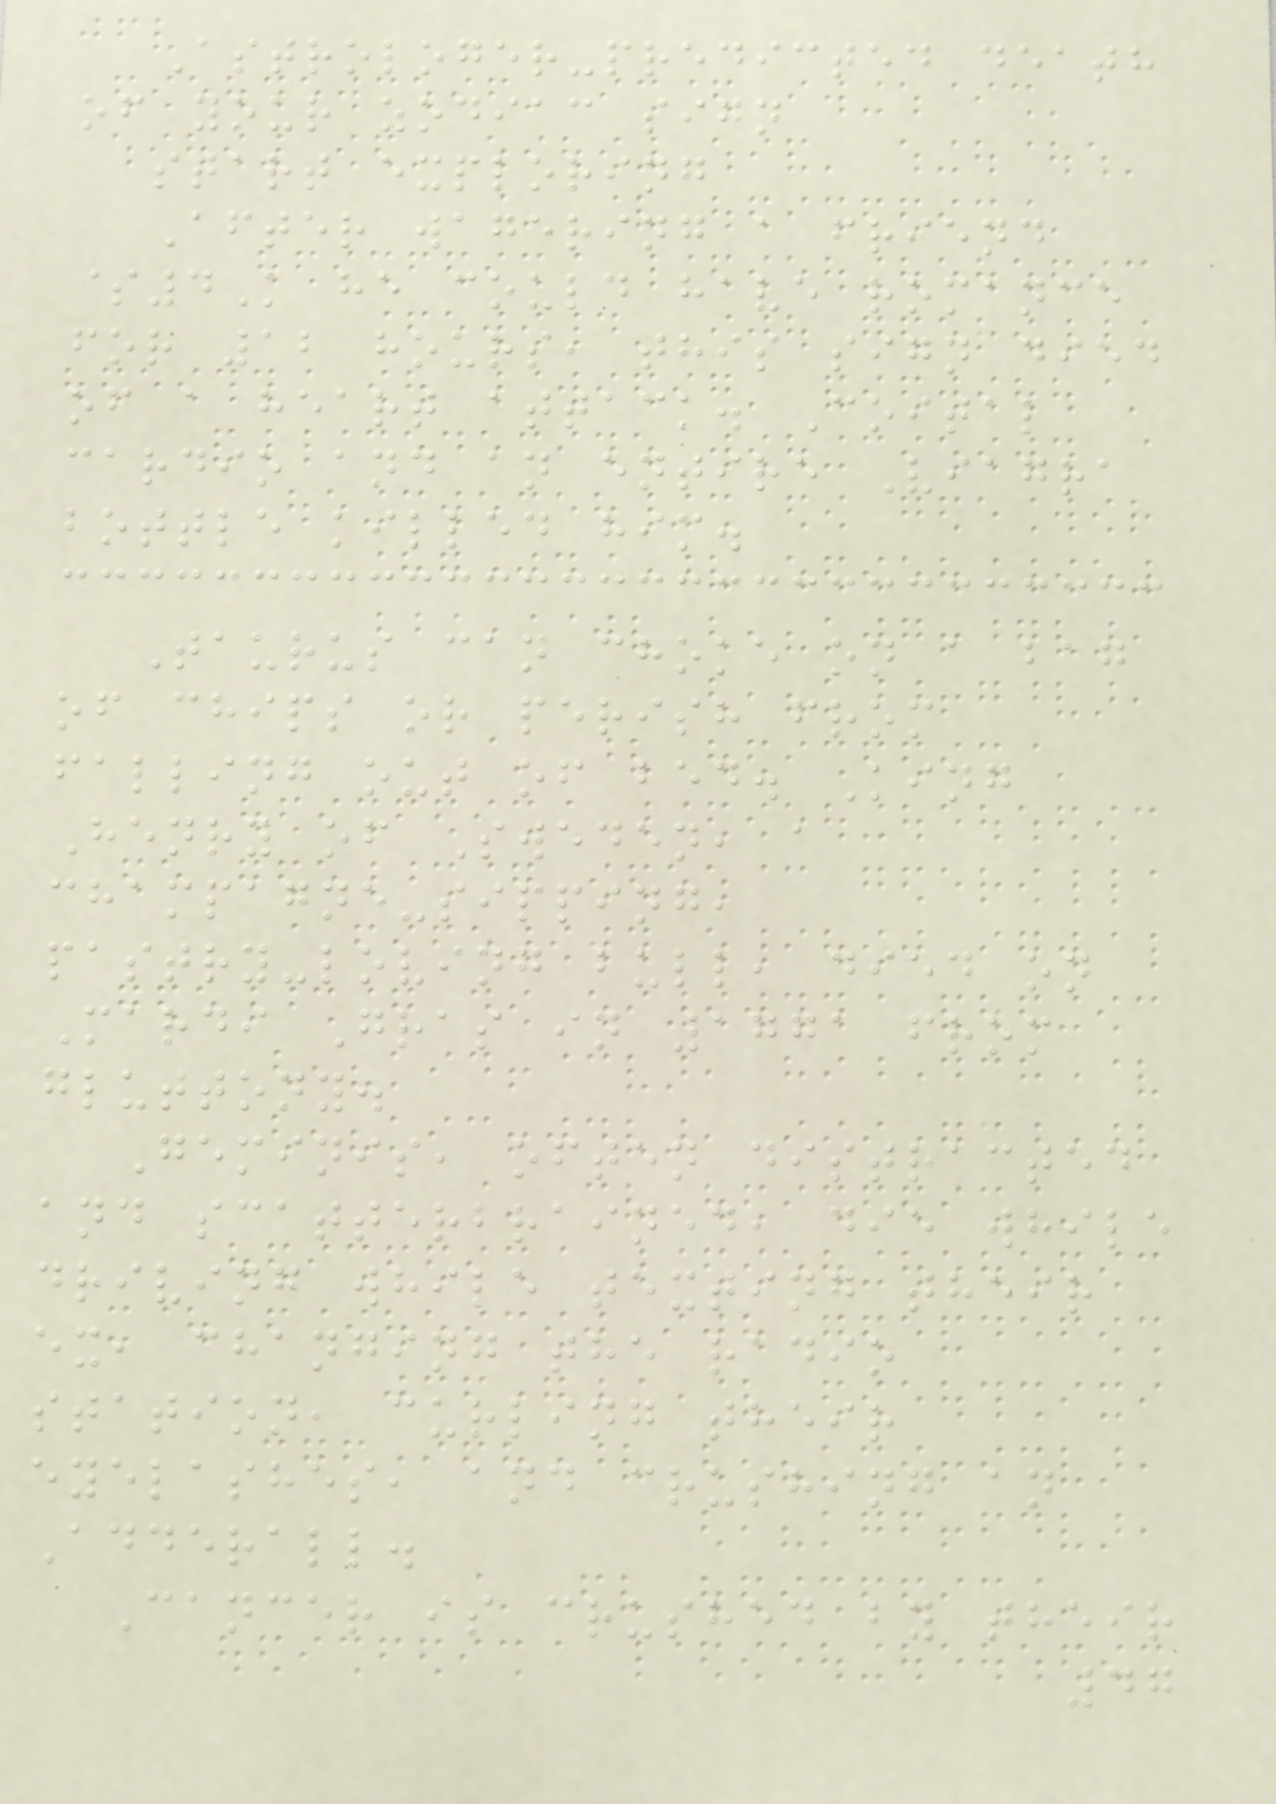Astrologer-predicted death
of your zodiac sign
start exploring
After wagering a friend
$4K he could have romance
for 12 hours, this sign died
of a heart attack. Coital
cardio and an entire Viagra
bottle killed him.
Taurus can choke on a bag
of chips or perish from
falling out of bed. King
Henry of Sweden, a
champagne-sipping,
pastry-loving bull, died on
Mardi Gras in 1771 from
gluttony.
Geminis, often distracted
and scatterbrained, die while
driving while texting their
ex, changing the radio
station, curling their
eyelashes, and crushing an
Adderall.
Cancer is crushed by their
47
